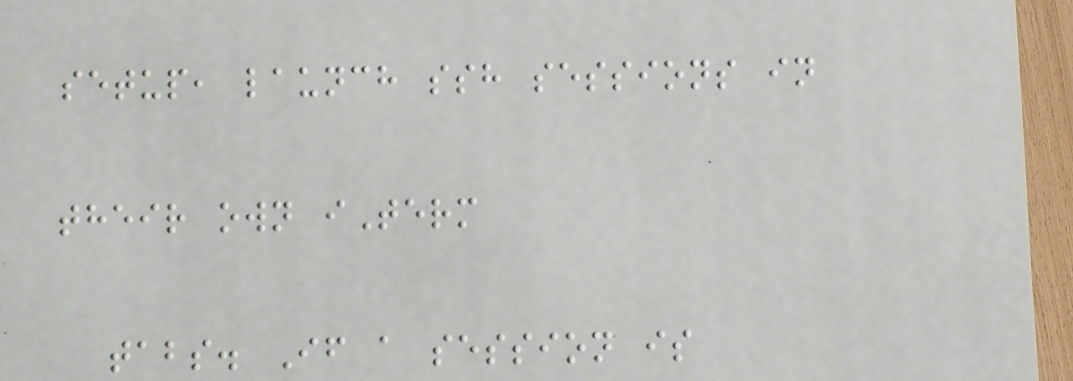setup, launch ssh sessions in
their own iTerm
tabs. If a session is
